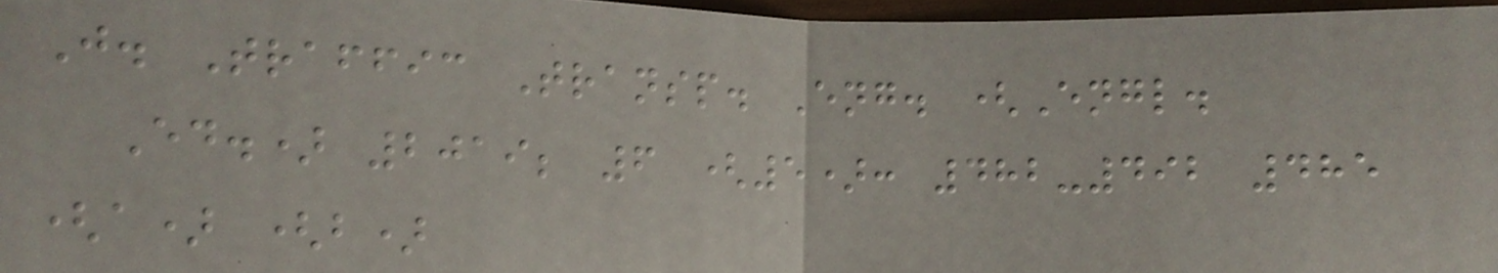J. Traffic Transp. Eng. (Engl.
Ed.) 2019; 6 (5): 482-492 485
(a) (b)
